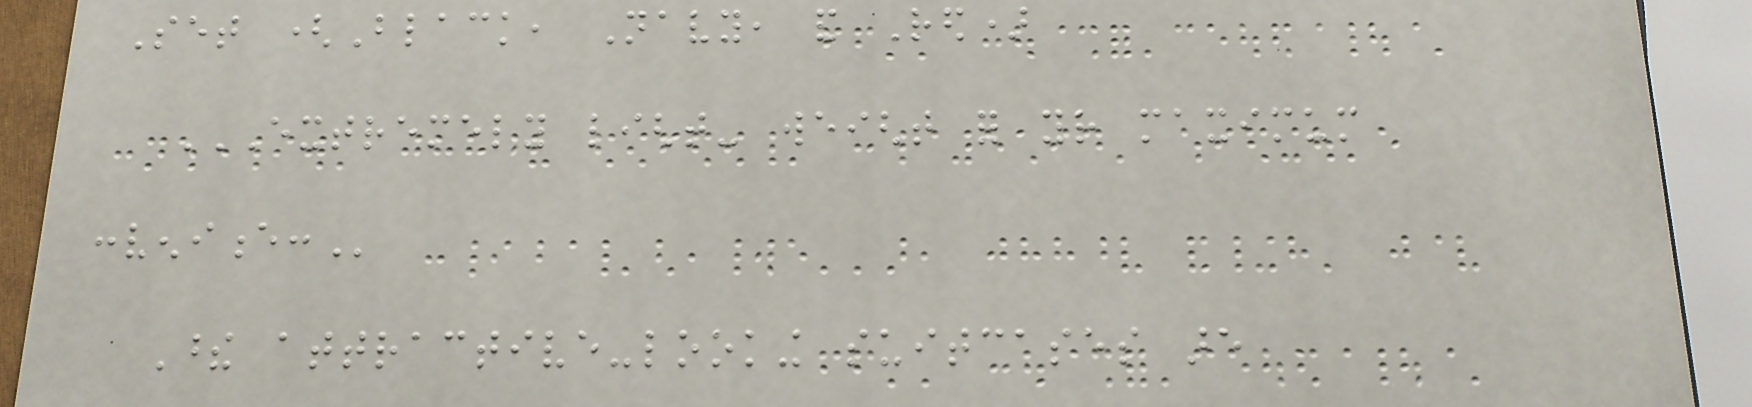Set (Black, Navy, and Red)
EXTREMELY LIGHT- WEIGHT FOR YOUR MAXIMUM
CONVENIENCE:
These attractive-looking suitcases are
